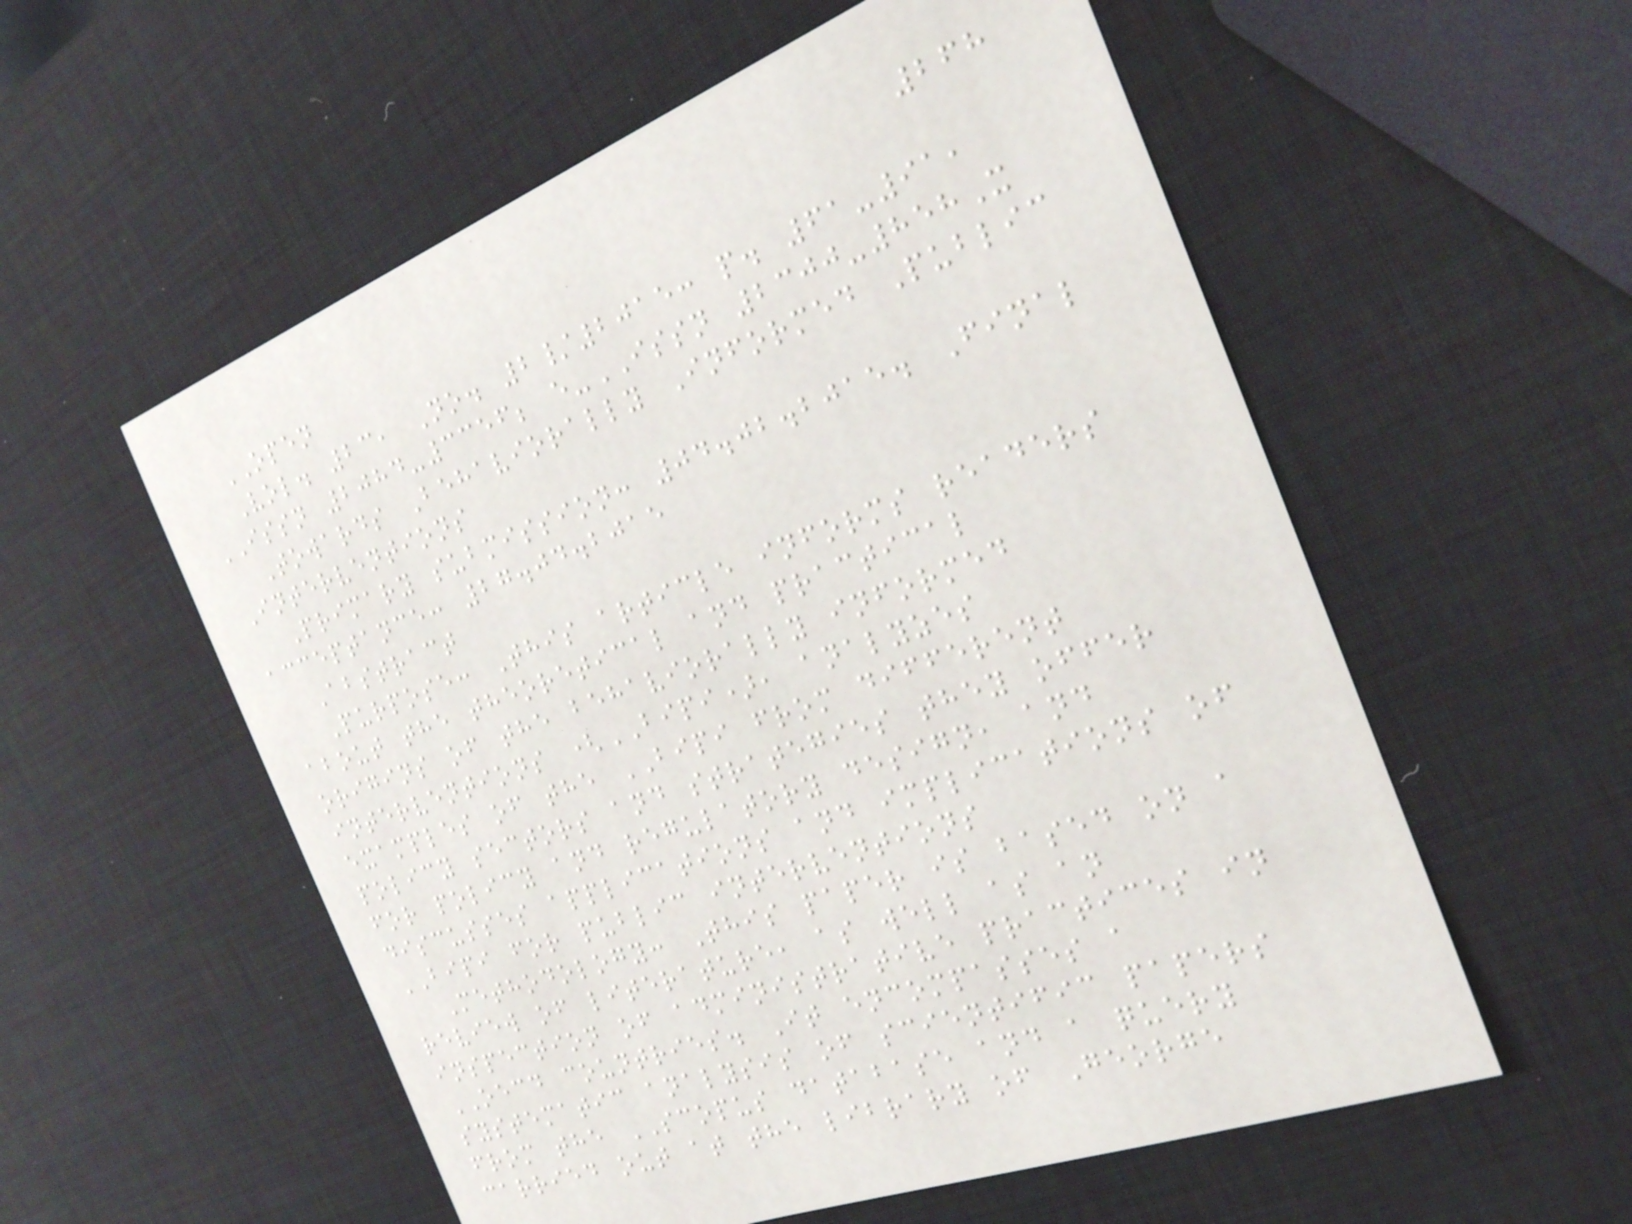268
OPEN
Vol. 23, No. 2/2015: p. 61-91,
ISSN 2084-3356; e-ISSN 2300-858X
Towards Behaviorally Informed Public
Interventions
Primary submission: 04.02.2015. Final
acceptance: 27.04.2015
Abstract
Purpose: This article informs readers
about the theoretical and practical
origins of the behaviorally informed
interventions (BIPI), analyzes
examples of the BIPI from different
policy sectors and strategies they offer
for policy and regulatory design, and
discusses applications and implications of
BIPI for public interventions
Methodology: This paper is based on a
review of literature, as well as an
inspection of administrative practices in
OECD countries. It encompasses a
systematic analysis of scientific papers
from the SCOPUS database and a query
carried out at the library of George
